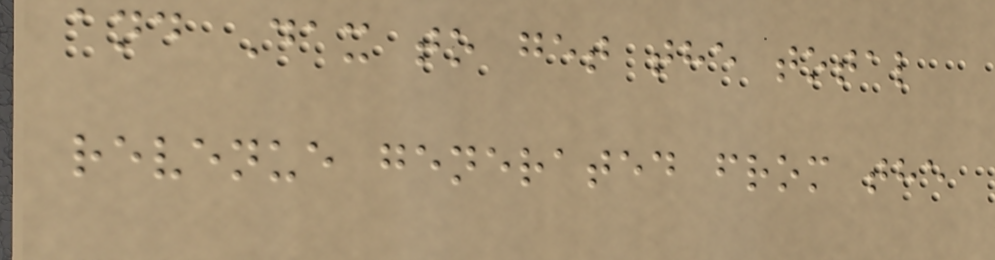and Dax to get the total
revenue generated from the
